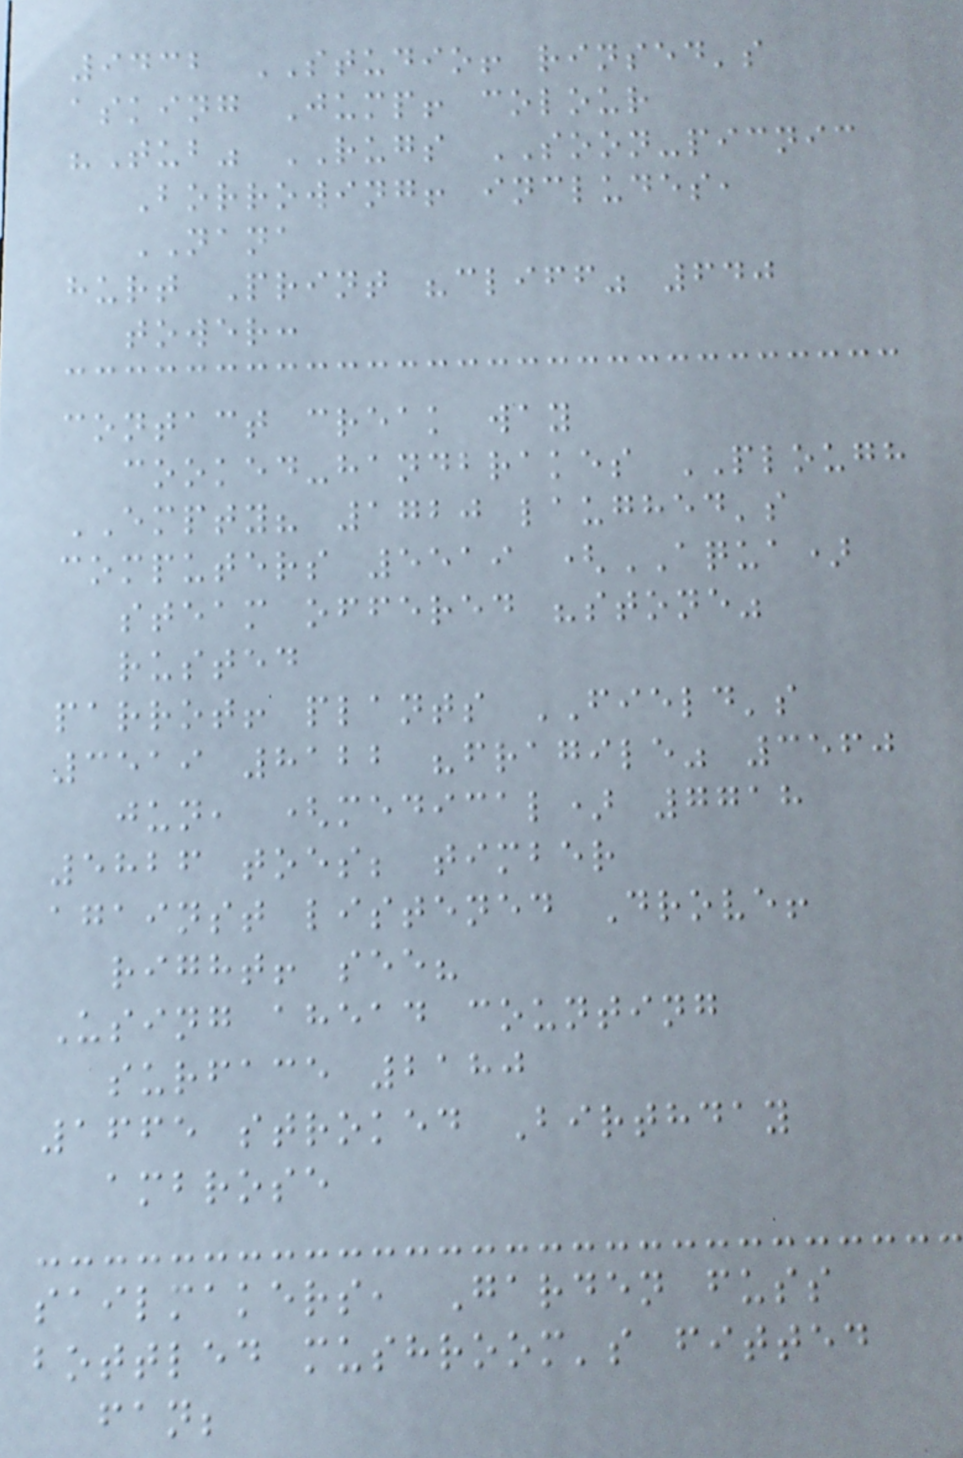9432 STUDIO! rinsed's
asking Jump! colour
"Tub" RUGS SOON-picnic
Borrowing! includes,
NANA
hurt Print "cliff" 640
tower:
contact creak way
cooked-handbrakes PLOUGH
EMPTY? 1720 laughed's
computers 5519 (AQUA)
steam offered "stone"
rusted
parrot! plants FIELD's
3519 8122 "fragile" 3560
jun, (medical) 7718
5826 toes; timber
against listened Drove!
right! see?
Using ahead counting
surface 2180
1665 stroked Birthday
ambrose
sailmakers, Garden fuss
bottled mushroom's fitted
fan;
